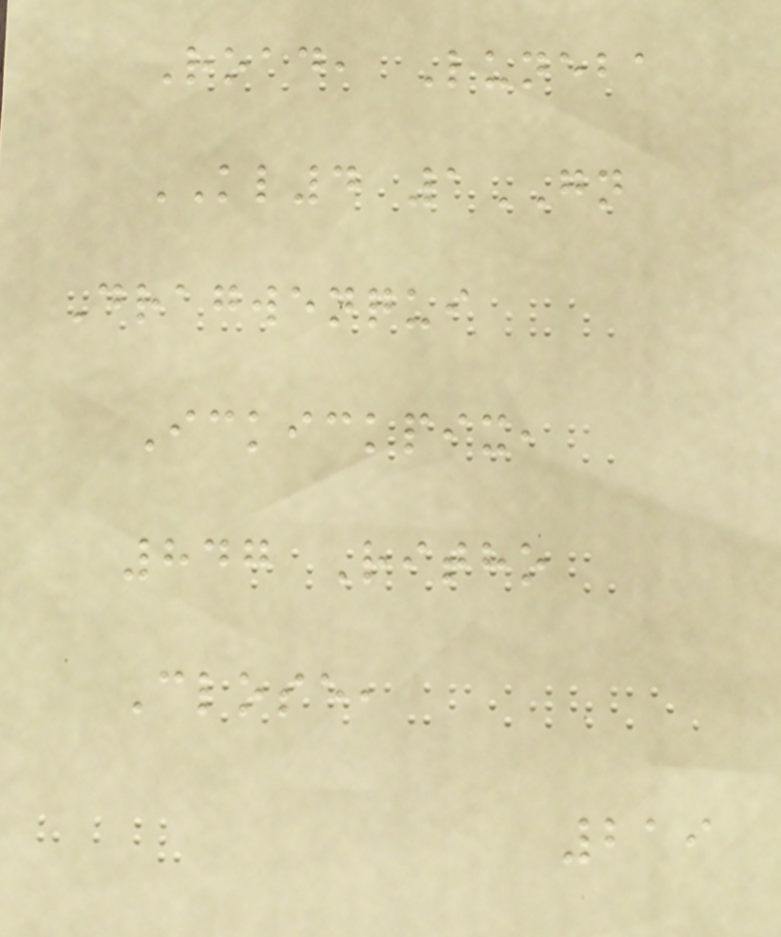Road, Luneba
KL4 1GN
Dragwenqui
Ickickpix,
847 Ritho
Close,
219
